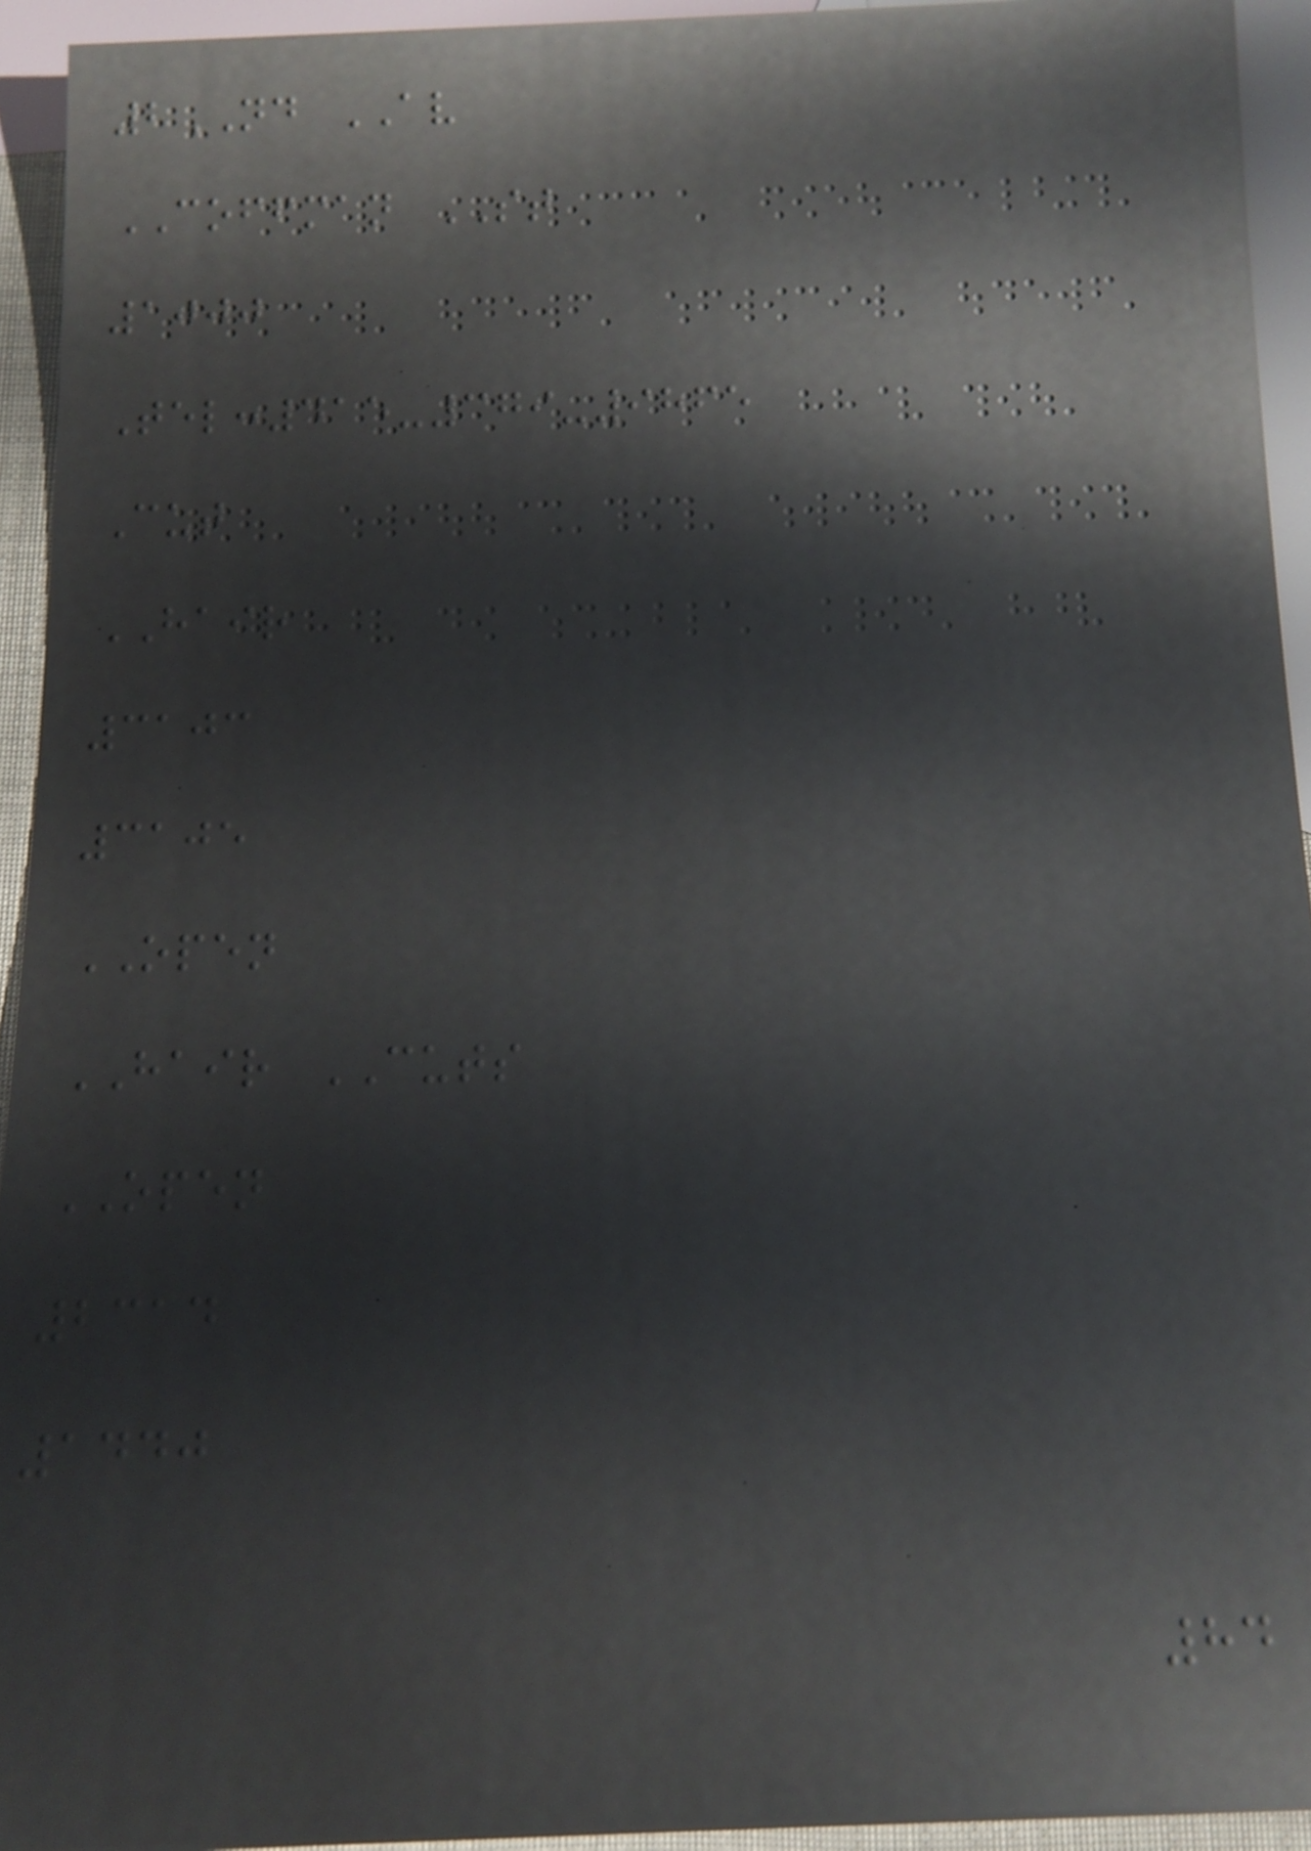2ND AV
COFFMAN ST
1000
Tel:415-379-9865
Cut
HAIR
3103
3105
OPEN
HAIR CUTS
OPEN
2314
1440
84
